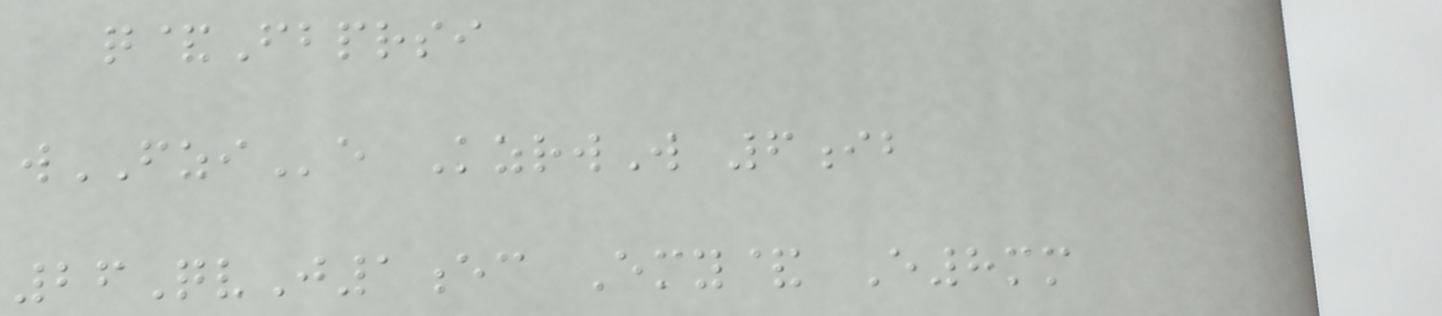q&Fbprsi
wFZIe KzrwW 6ib
26QvJ1ec Emy& E8mm
